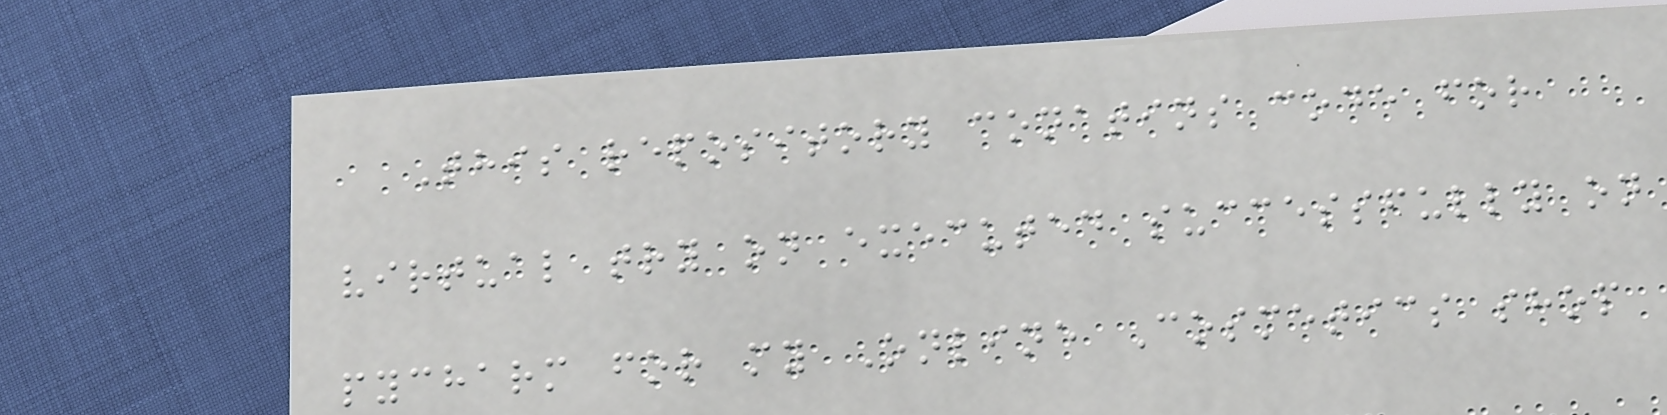This repository conatins code for
virtual try on executed successfully on
pycharm for my Online Cosmetics shop
